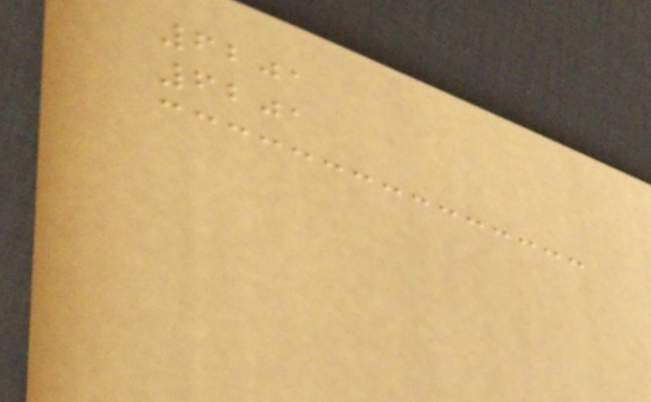6201
6201
